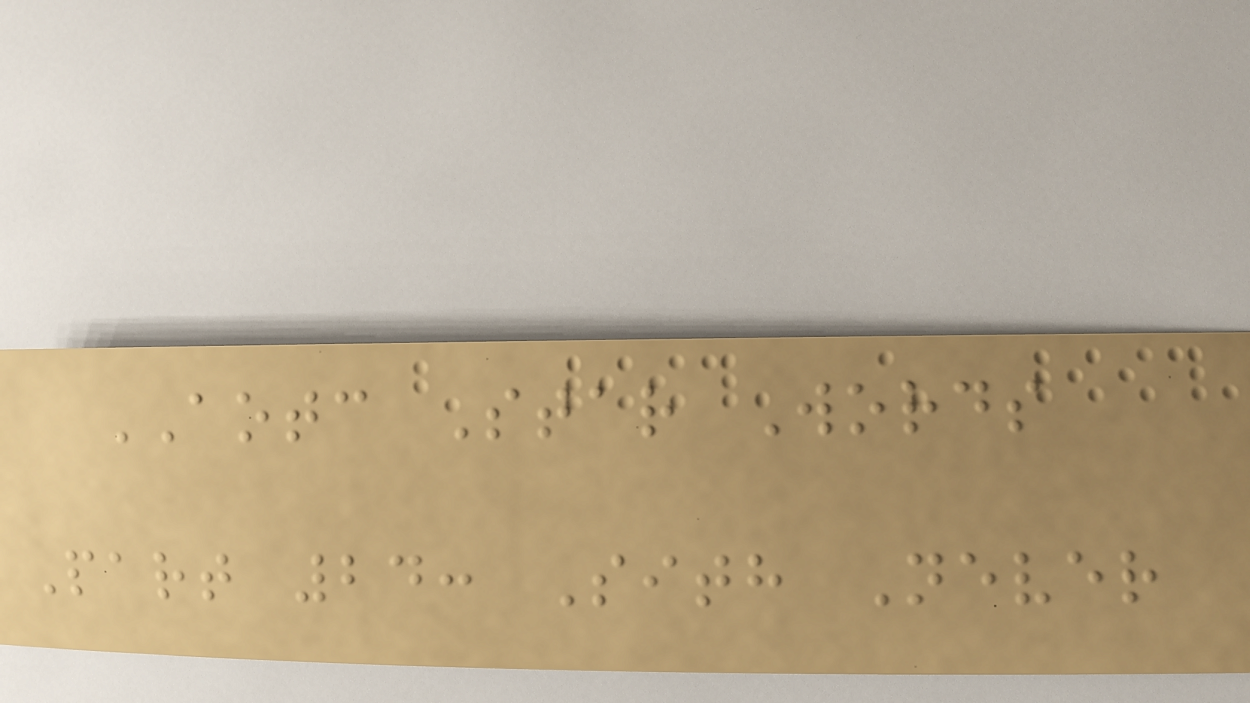AOTC Star Words
Part 24: Sith Never
